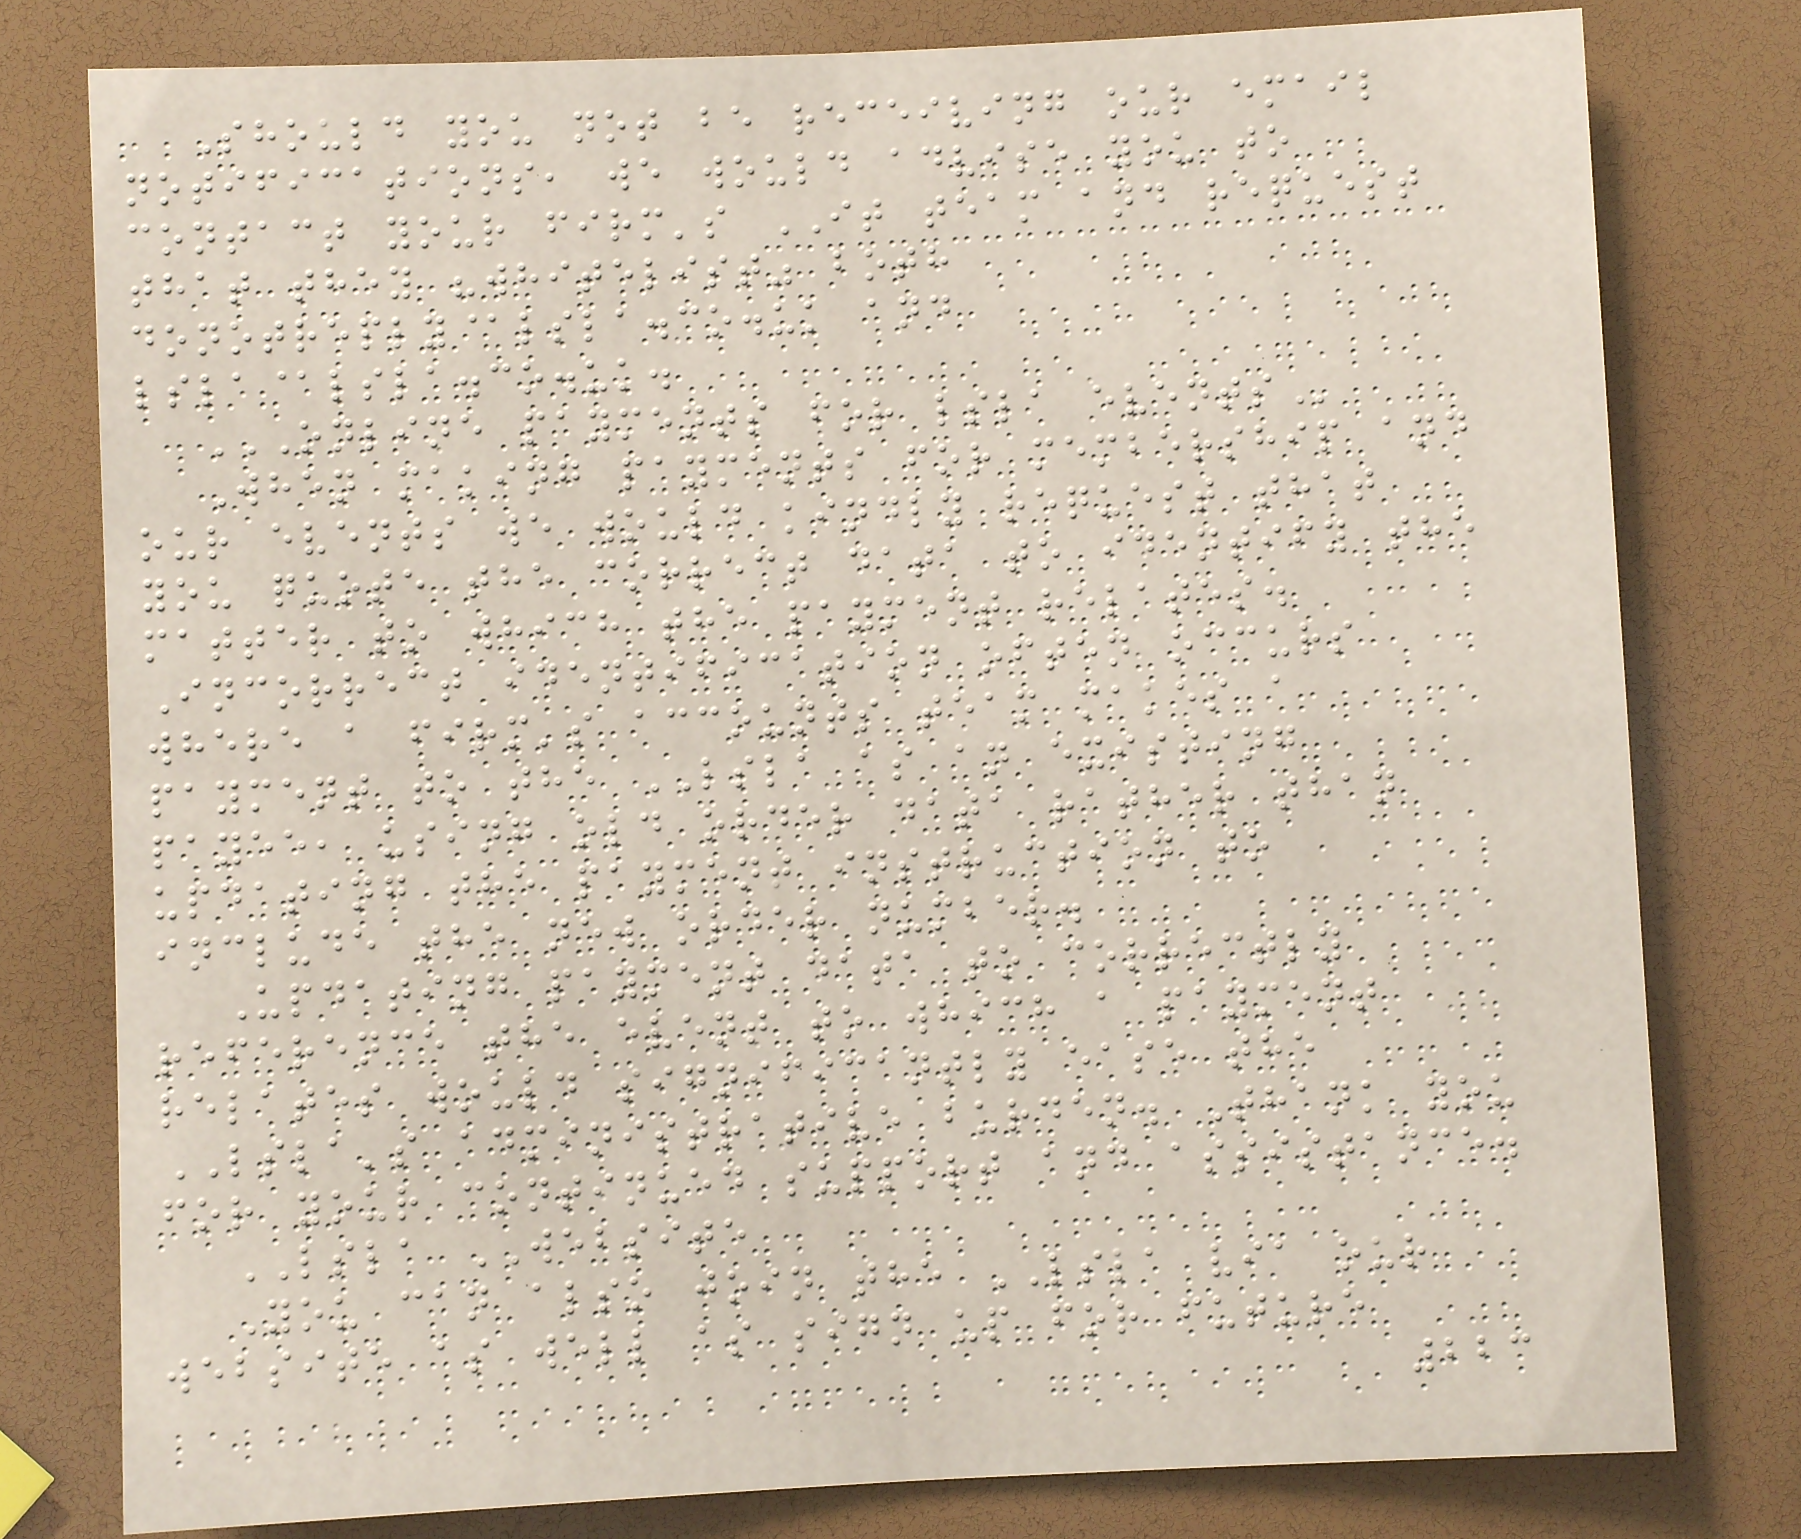Should you not be receiving our email
notifications, we would advise you to
contact your firm's IT team and request
that they "whitelist" both
donotreply@lsla.co.uk and
lsla@lsla.co.uk.
ONLINE PAYMENTS FOR LSLA EVENTS
When making payments for membership and
our events we would kindly request that
you quote the correct data to identify the
matter to which the payment relates.
Incorrect identification often occurs
where a firm's accounts team makes a
payment to the LSLA as an existing
payee, using old order data rather than
updating the payment instruction to
include the new order number.
Updating payment data to correctly
reference the event to which a payment
relates would significantly ease the
LSLA's administrative burden. Thank you
for your continued support and assistance.
LSLA WEBSITE
You can also join the LSLA via our
website as well as sign up for future
223
